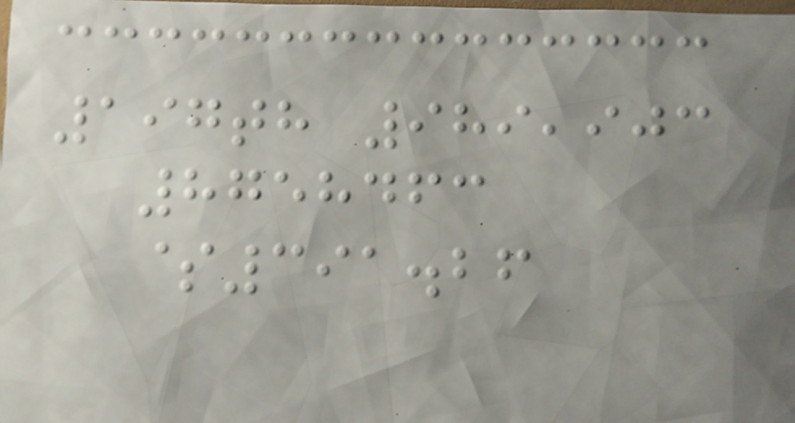197th 989,903
8758463
$391.26
